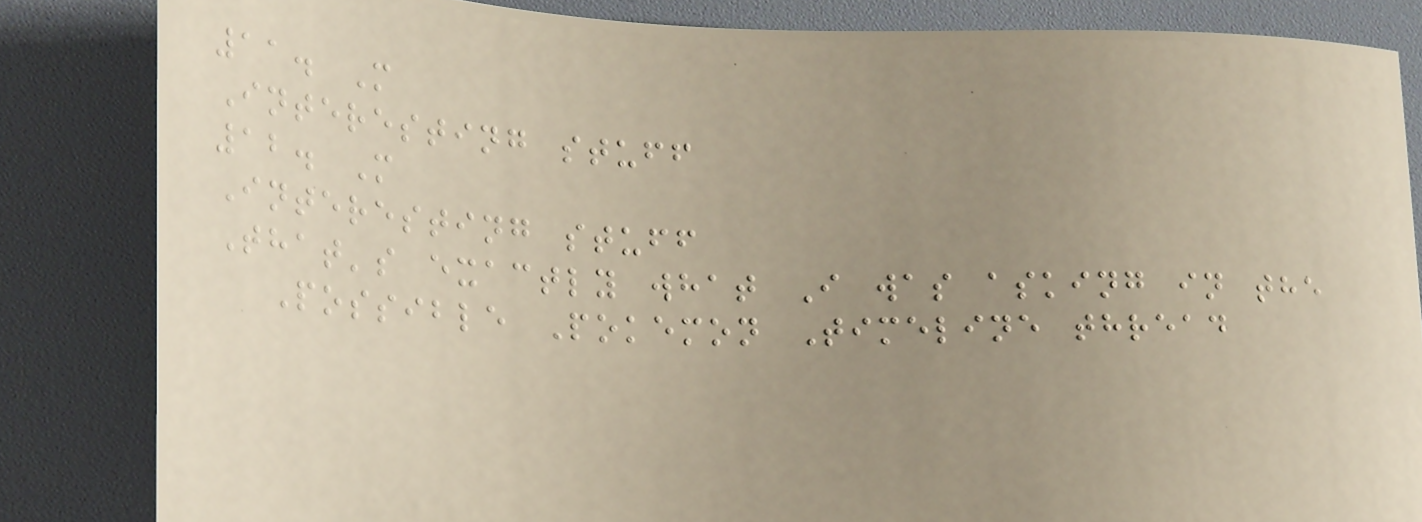11. M
Interesting stuff
12. M
Interesting stuff
That's exactly what I was asking in the
Possible Pokemon Timeline thread
